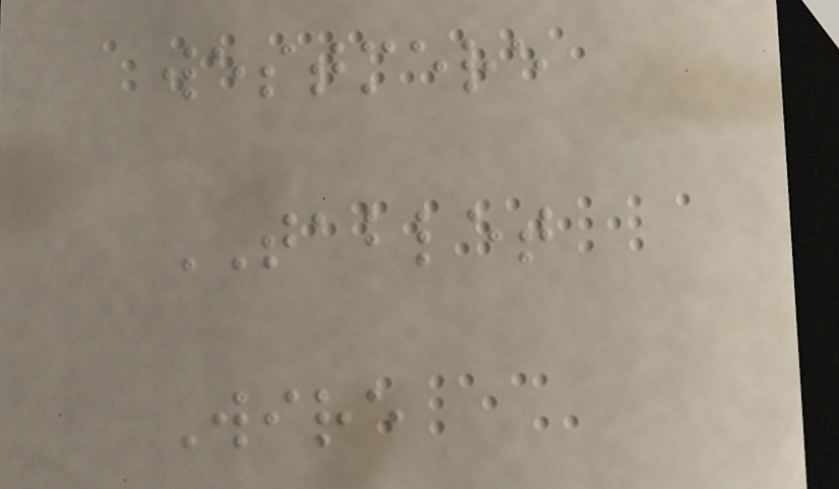westmere
TABLET
Wire
